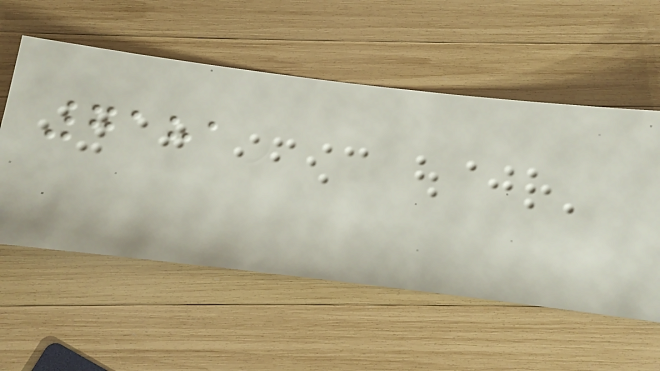7181
